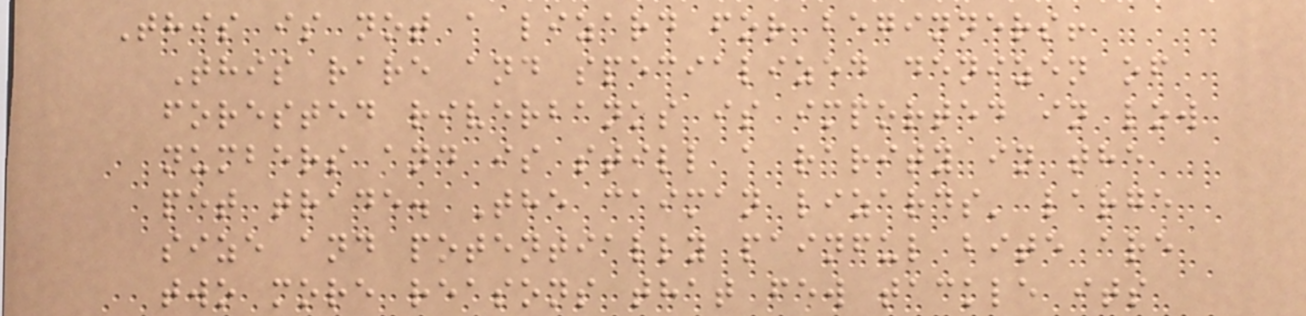This is not a lizard for beginners!
This rare and specialized denizen of
forested riverbanks is imported in low
numbers and is still a rarity in the
pet trade. The caiman lizards' large
size and potentially painful bite are
two more reasons that few tackle its
